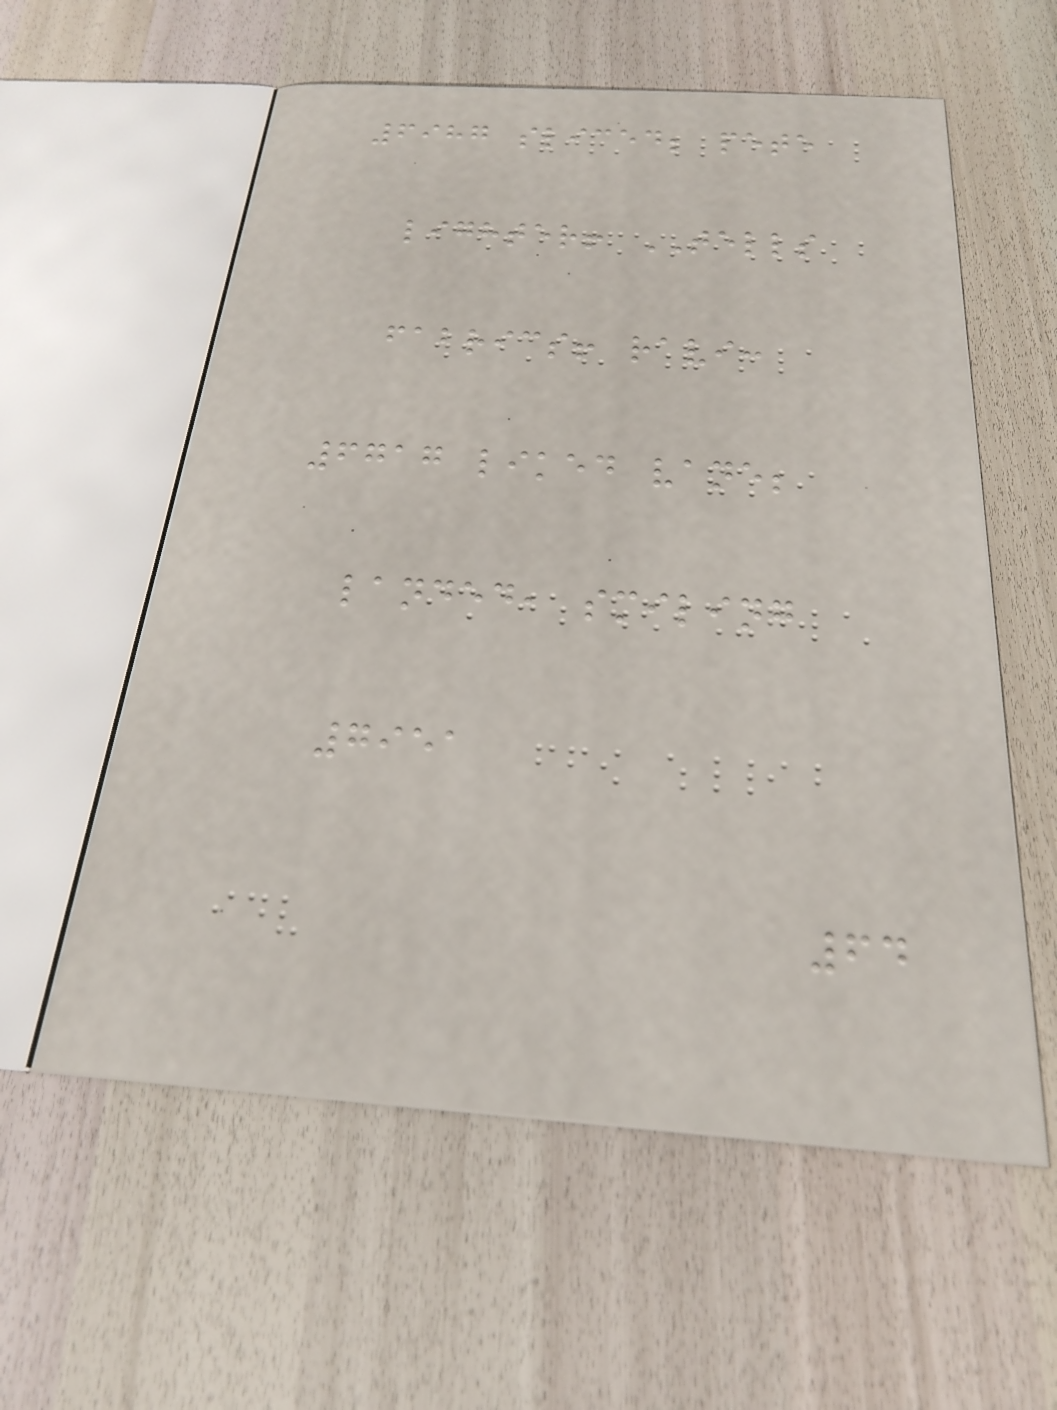6987 sliced; pete
lighter! TELLS
fabrics! ravi:
6717 liked vane;
landed, smiling
7951
64
